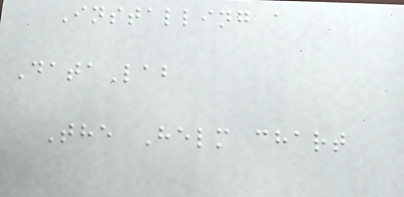Installing a
DataLab
The Helm chart
